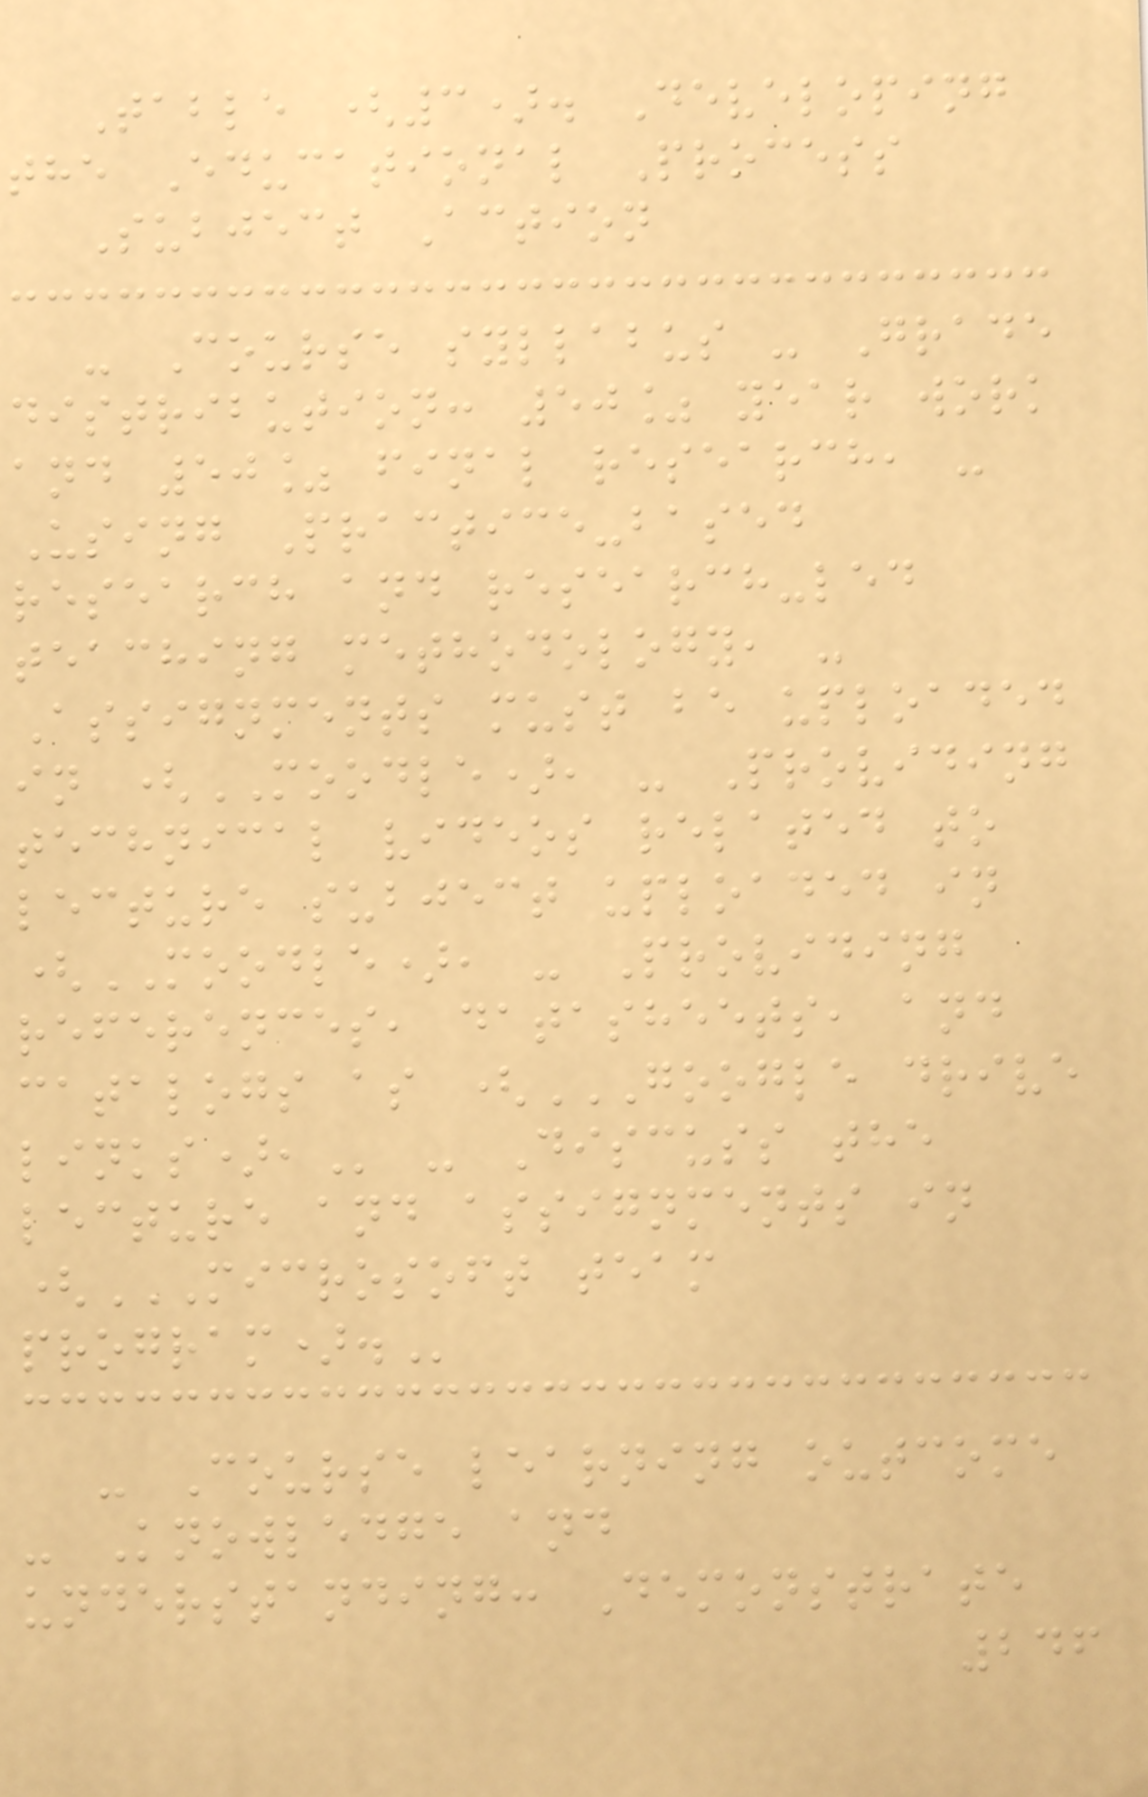Table (3). Developing
the Educational Process
Subject Action
- Course syllabus - Grade
distribution: 50% year work
and 50% final research, -
Using Practice-based
research and research-led
teaching methodology, -
Assignments must be uploaded
in (MOODLE), - Providing
technical videos related to
lecture subject uploaded in
(MOODLE), - Providing
references, datasheets, and
catalogs as (GOOGLE DRIVE
LINKS), - Discuss the
lecture and assignments in
(MICROSOFT TEAM
PROGRAM).
- Course learning outcome
- Knowledge and
understanding: Demonstrate
246
